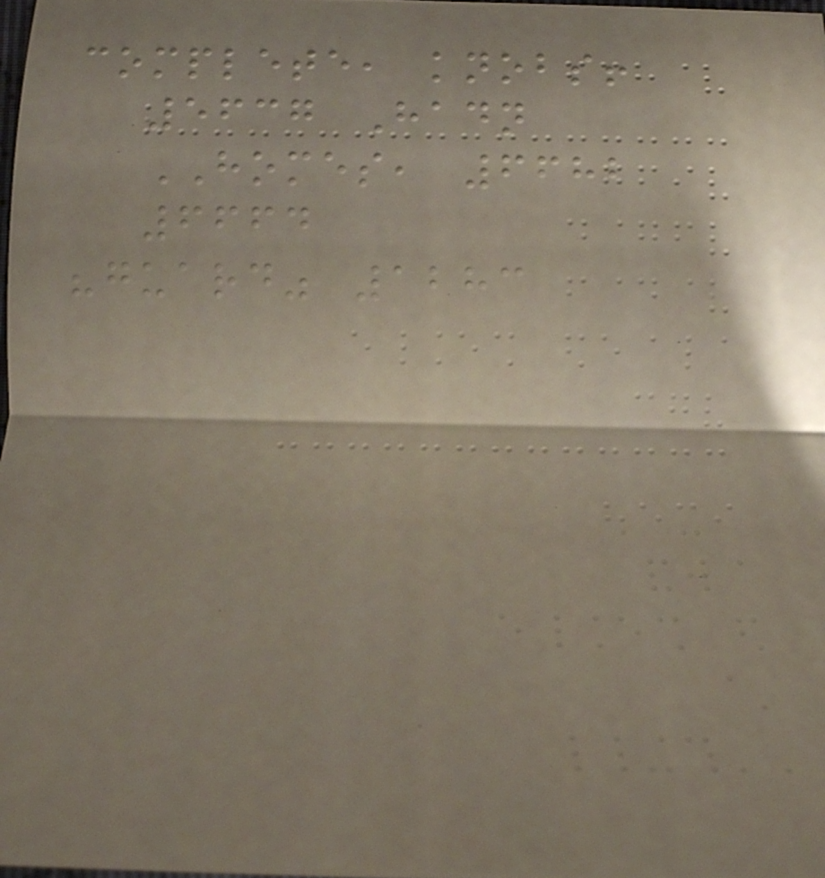complete, knobs!
5637 Hadn
HOMES, 6682
6664
"guard" 1283
